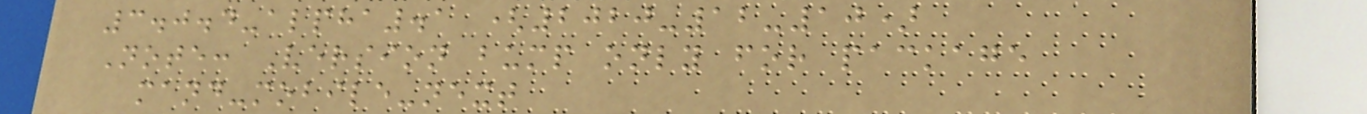3.0.4-alpha.1 (2020-12-10)
Note: Version bump only for package
mand-mobile-next
